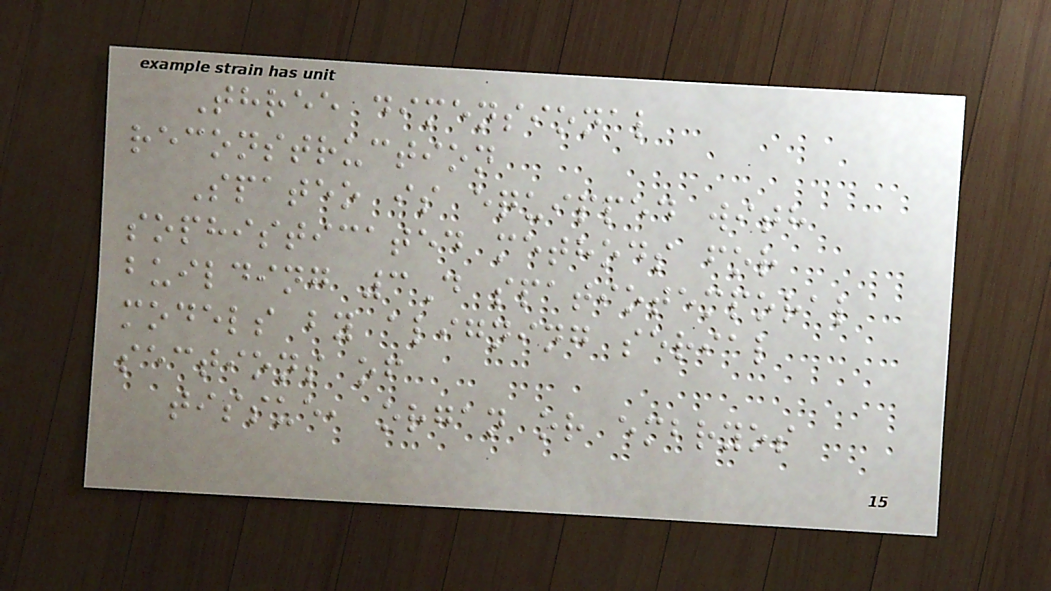Three dimensional
reconstruction
Spateo is equipped with
sophisticated methods for
building 3D spatiotemporal
models by aligning serial
sections of
tissue, organ or embryos
